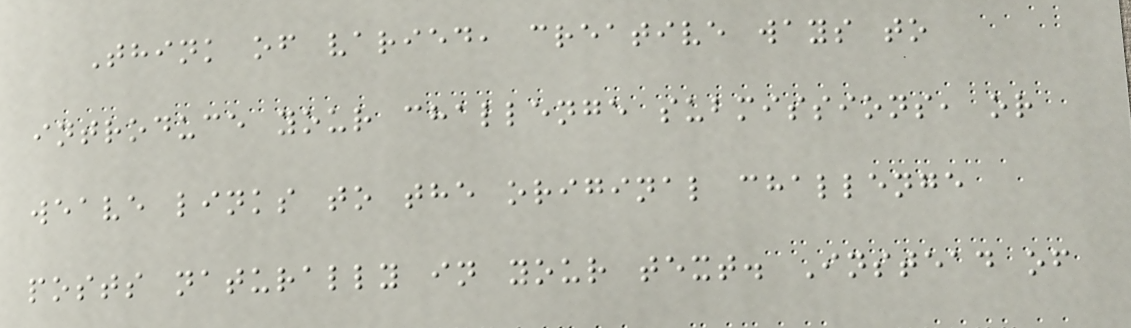Think of varied, creative ways to
introduce your challenge submissions, or
weave links to the original challenge
posts naturally in your text. Instead of
